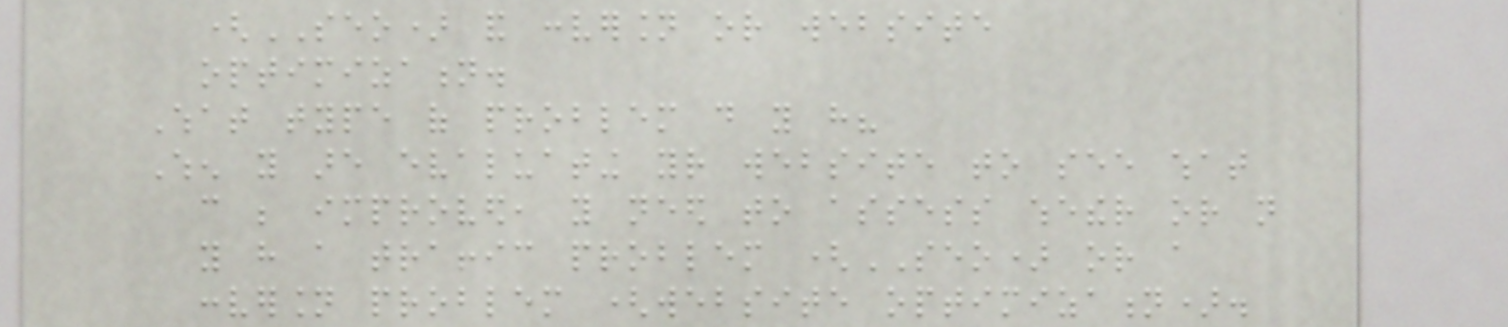(SEO) and conversion or website
optimization.
What type of problem do you have?
When you are evaluating your website to see what
can be improved, you need to assess whether or not
you have a traffic problem (SEO) or a
conversion problem (website optimization).
